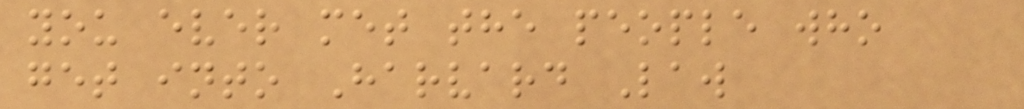you ever met the people who
get into Harvard Law
